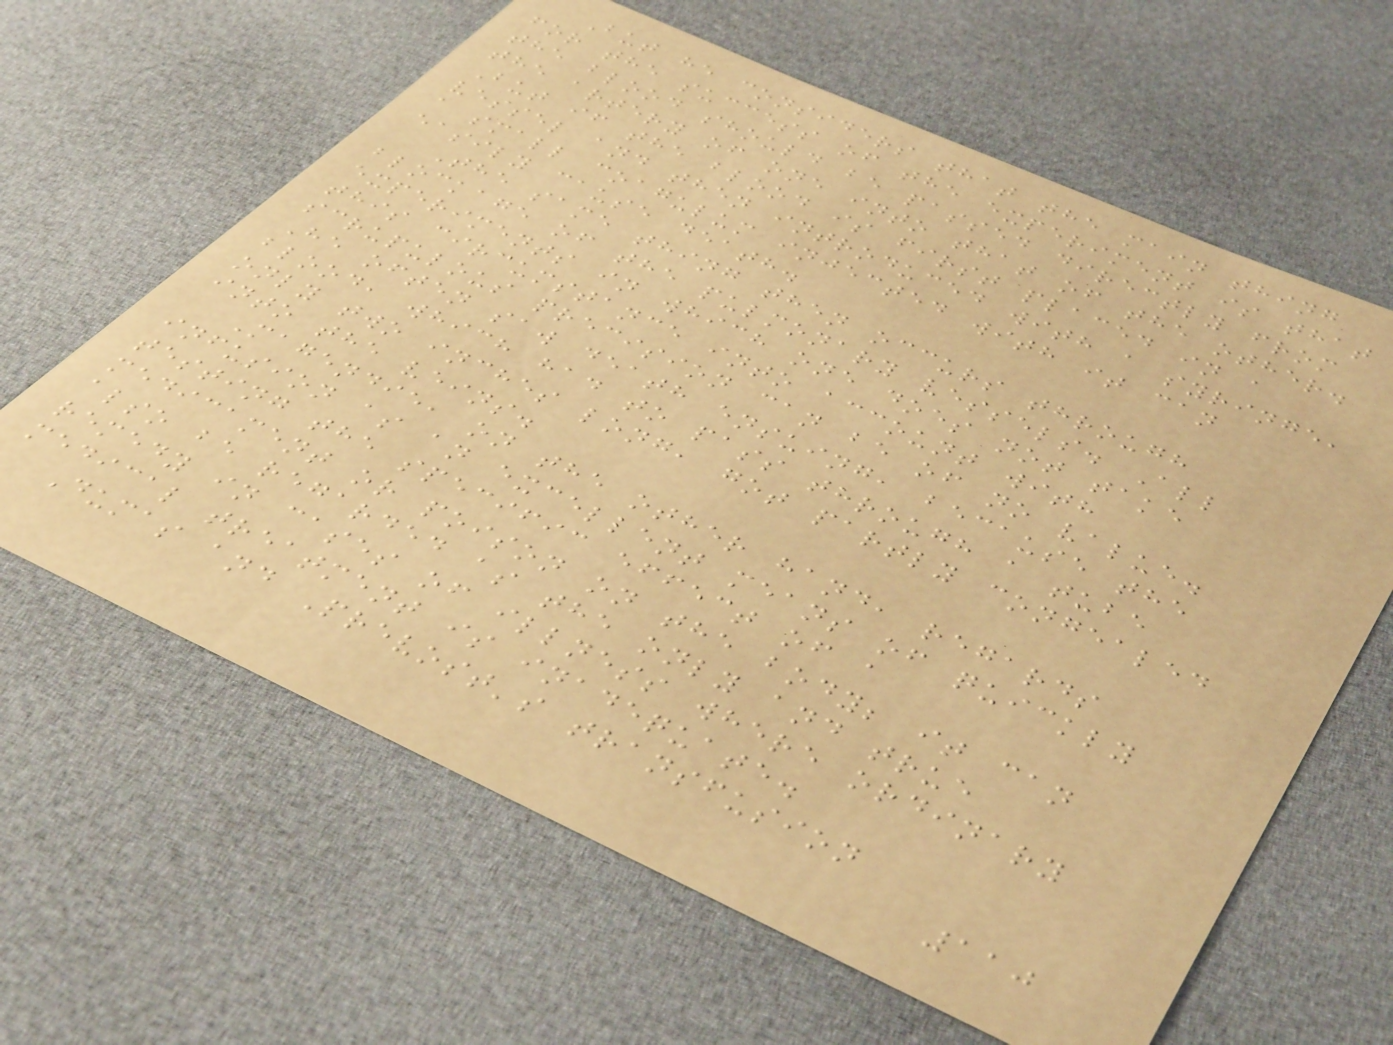But he considers that the main thing
for the success of the experiment is that
the blood should be passed directly from
the artery of one into that of the other.
But if the blood is first placed in a
vessel and then introduced with a syringe,
a small coagulum injected with it can
easily cause death.
The same thing then occurs through
blockage of the pulmonary vessels. All
experiments in which one does not take
this circumstance into account with
scrupulous precision can be of no value.
He often saw death ensuing, because the
blood, which had to pass through a tube
only two inches long, got partly congealed
into the veins.
Magendie, on the other hand, regards
infusion as an excellent means of quickly
testing the specific effect of a
medicament or poison on the body; it can
also be regarded as the only and true
remedy in cases of illness where ordinary
medical treatment is inadequate.
Dumas and Prevost's transfusion
110
